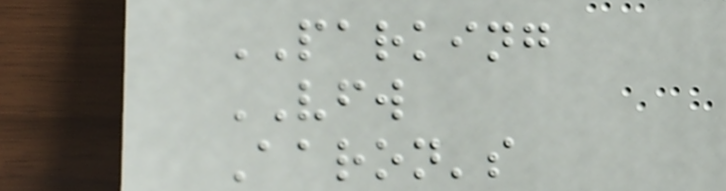PARKING
VFW
Aaron's
